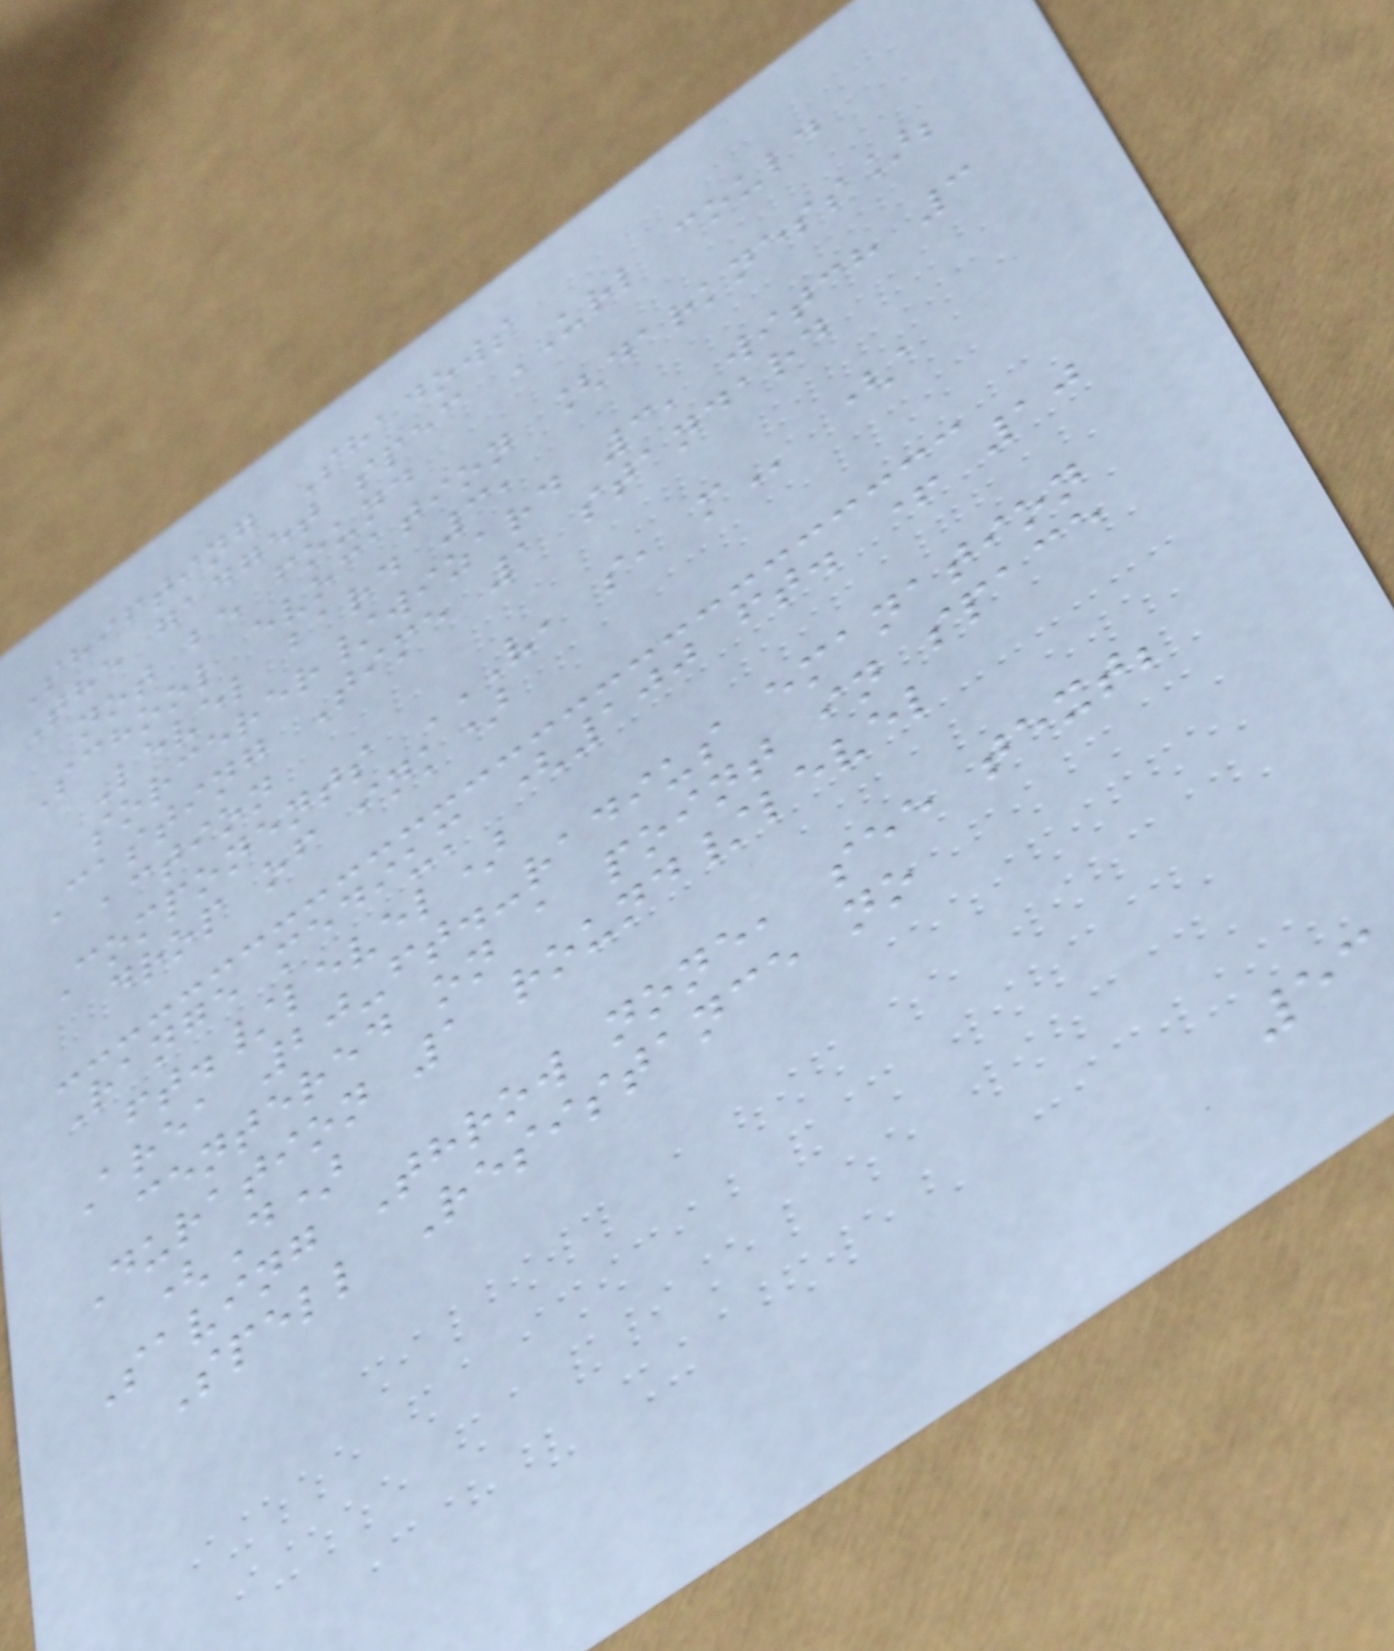Shifting Shadows
The gadget spec URL could
not be found
School evocation [darkness];
Level bard 3,
sorcerer/wizard 3, witch 3
Casting Time 1 standard
action
Components V, S, M (a
drop of ink)
Range medium (100 ft. + 10
ft./level)
Area 20-ft.-radius emanation
centered on a point in space
Duration 1 round/level
(D)
Saving Throw none, see text;
Spell Resistance no
53
